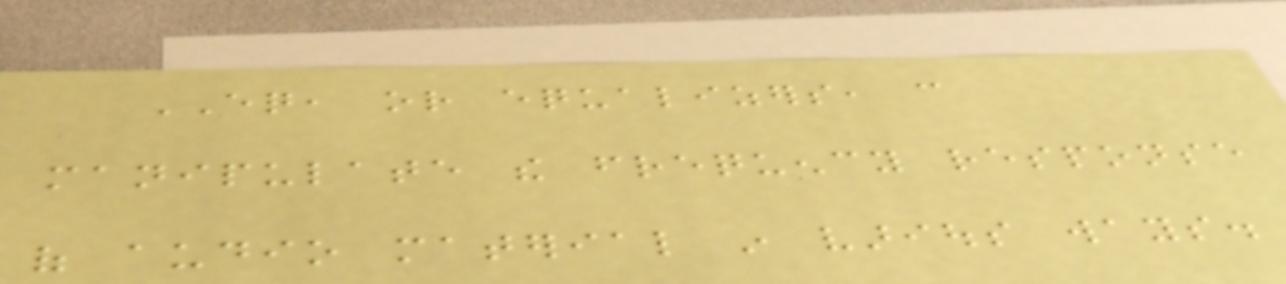EQ, or equalizers, can
manipulate the frequency response
of audio material in various ways.
